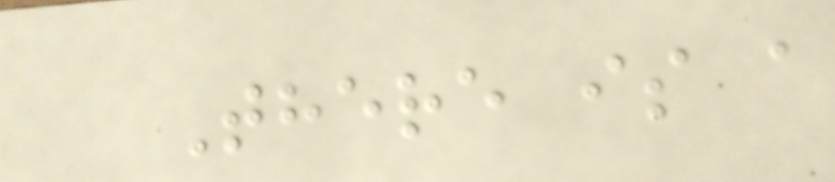There is a
